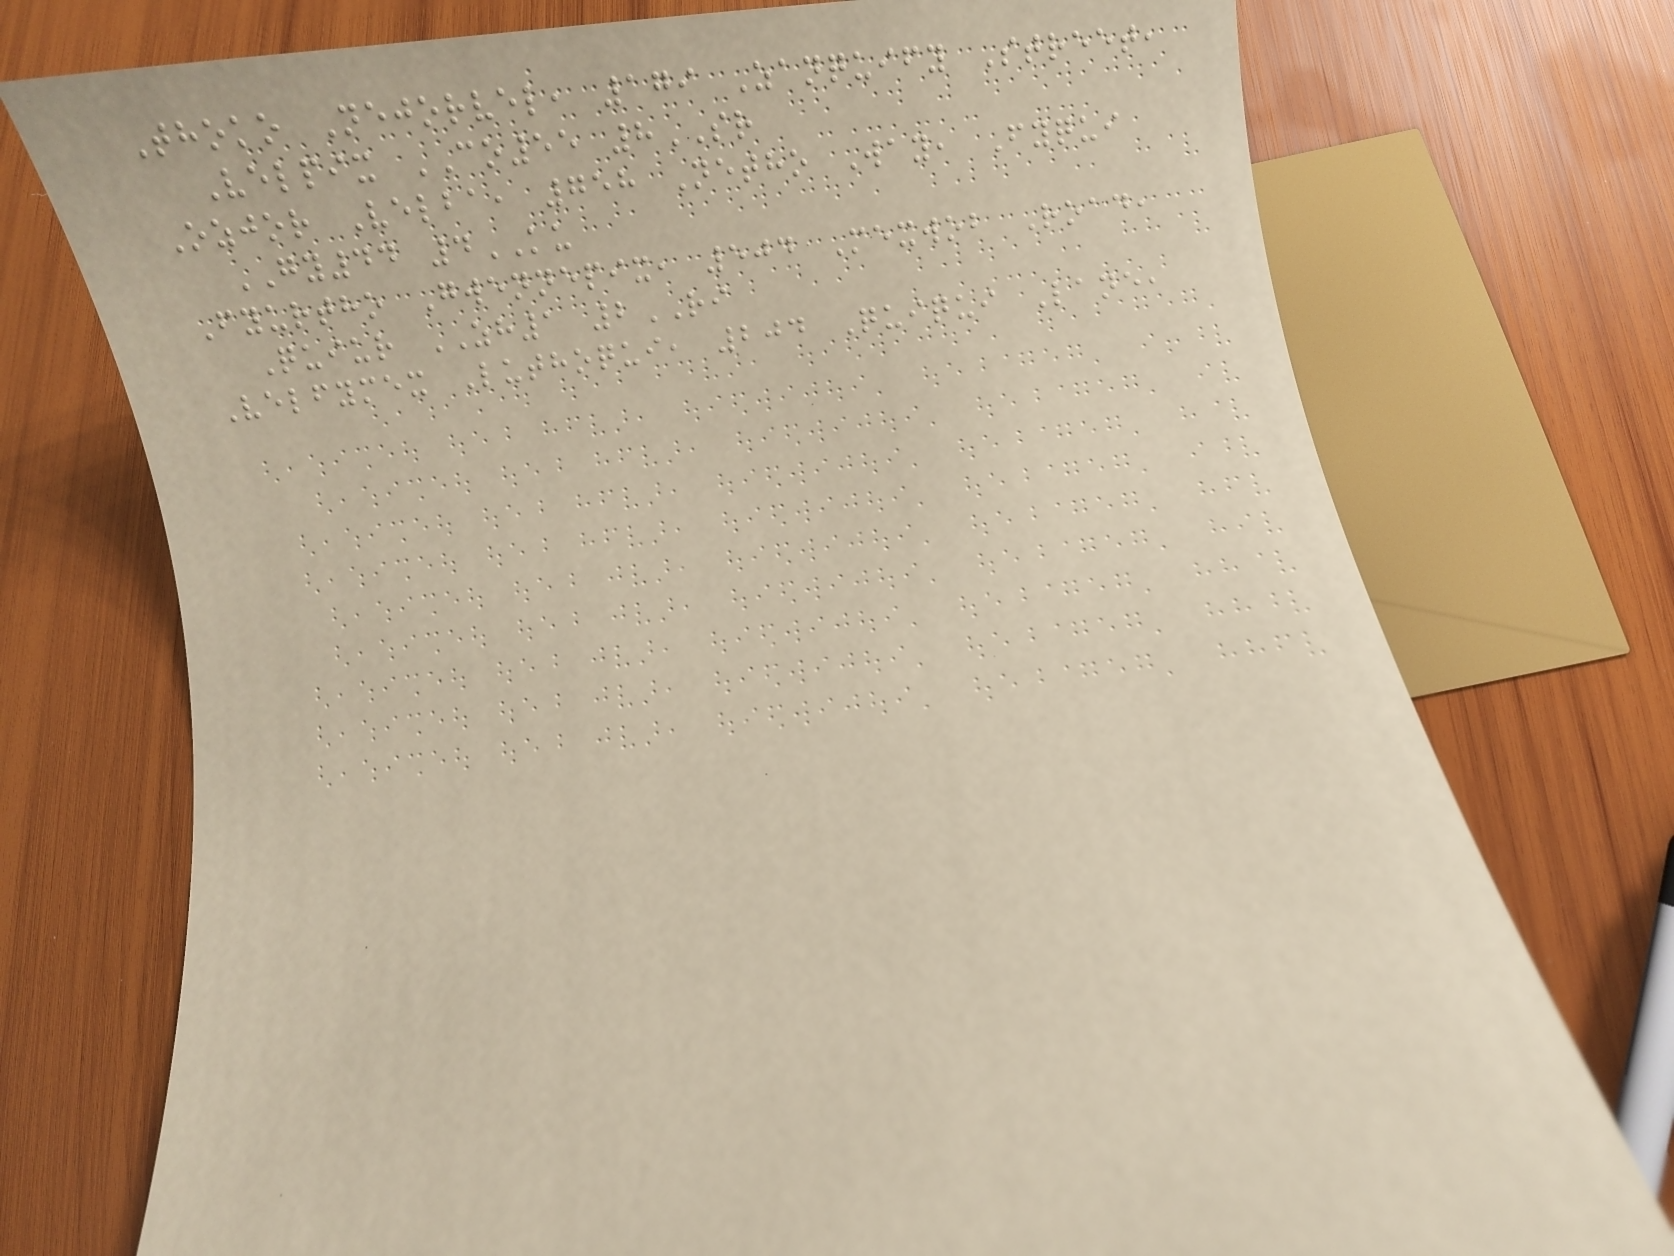Thoko Nejorvel, 179 Zanquify Street,
Velpix CO55 8SR
Ozjor Velba, 758 Netho Way, Fyqui
GY44 4KU
Fyurtho Gwennepix, 504 Mexwob Road,
Quiur ZH1 2RI
Velfymex Luthoqui, 204 Quiqui Lane,
